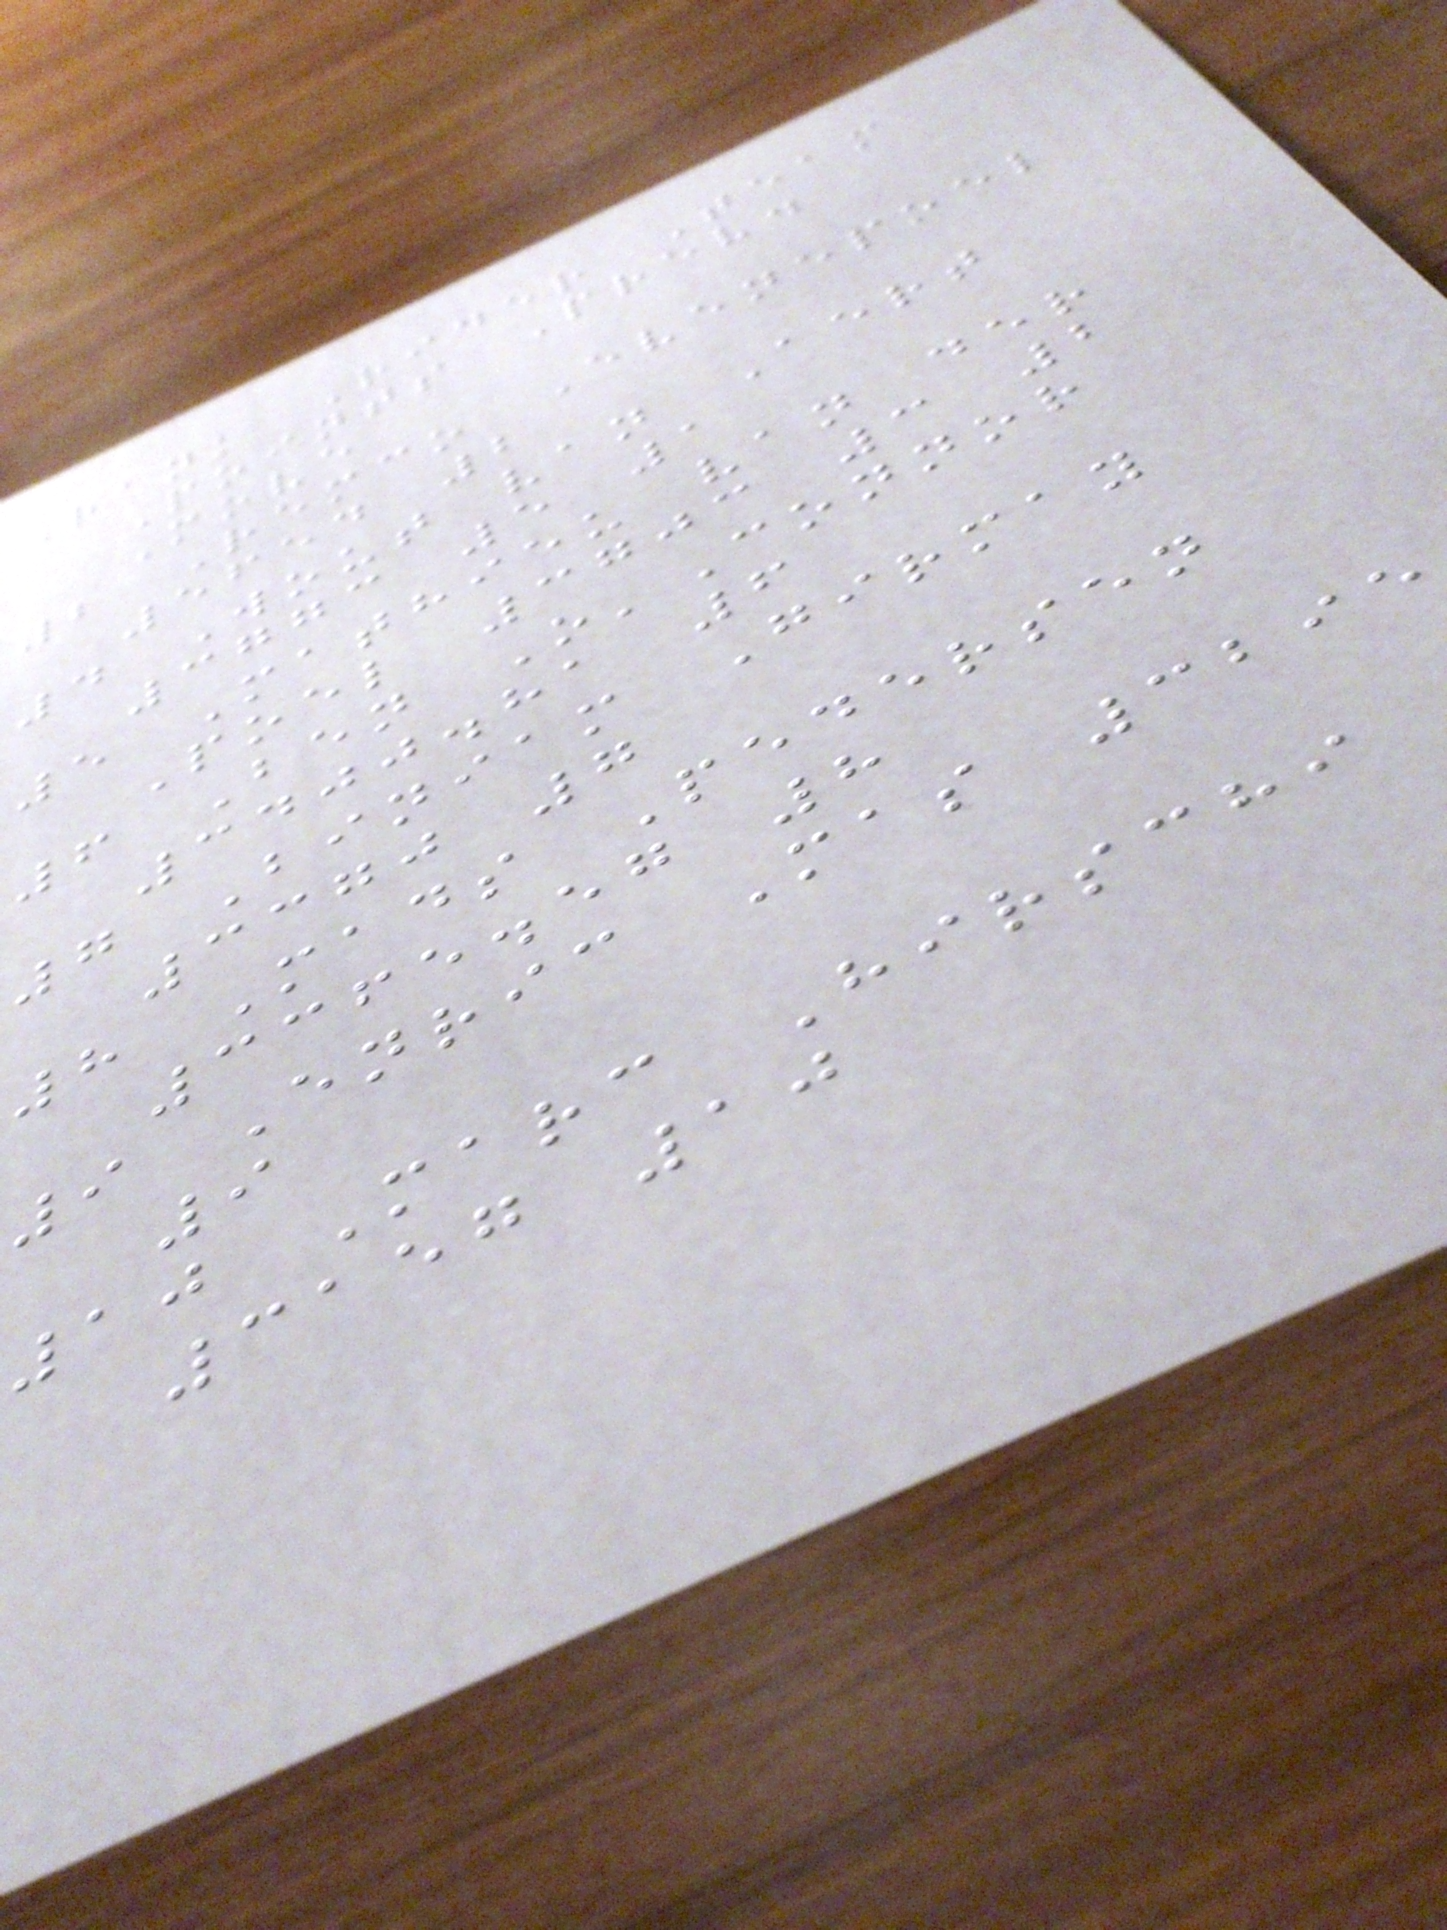Rank Rider Team
Points Prev.
Move
2 Remco Evenepoel
5654 2
4 Wout van Aert
3773 5 1
5 Mathieu van der
Poel 3703 3 2
6 Ben O'Connor
3400.81 6
7 Biniam Girmay
3370 7
8 Mads Pedersen
3365.57 8
9 Enric Mas 3295
9
10 Marc Hirschi
3157 10
